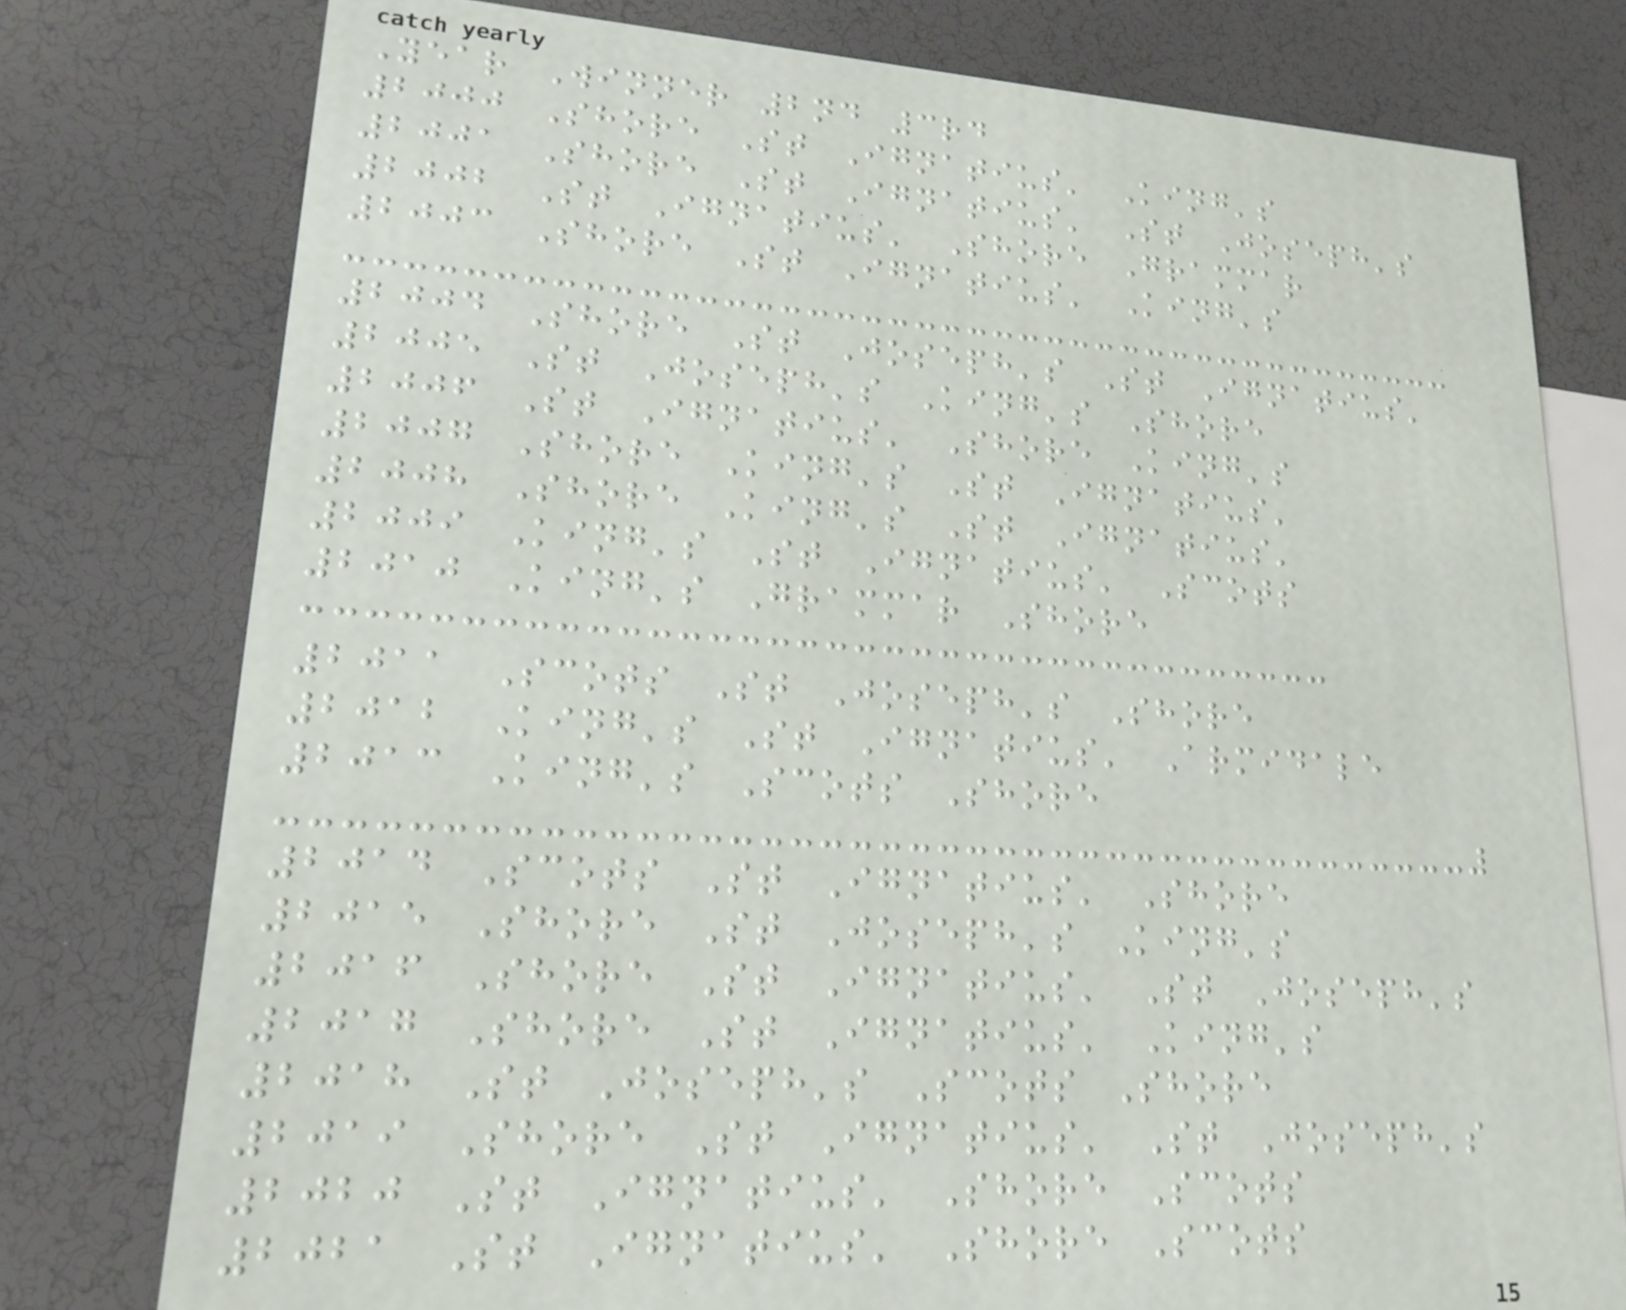Year Winner 2nd 3rd
2000 Shore St Ignatius' King's
2001 Shore St Ignatius' St Joseph's
2002 St Ignatius' Shore Grammar
2003 Shore St Ignatius' King's
2004 Shore St Joseph's St Ignatius'
2005 St Joseph's King's Shore
2006 St Ignatius' Shore King's
2007 Shore King's St Ignatius'
2008 Shore King's St Ignatius'
2009 King's St Ignatius' Scots
2010 King's Grammar Shore
2011 Scots St Joseph's Shore
2012 King's St Ignatius' Armidale
2013 King's Scots Shore
2014 Scots St Ignatius' Shore
2015 Shore St Joseph's King's
2016 Shore St Ignatius' St Joseph's
2017 Shore St Ignatius' King's
2018 St Joseph's Scots Shore
2019 Shore St Ignatius' St Joseph's
2020 St Ignatius' Shore Scots
2021 St Ignatius' Shore Scots
